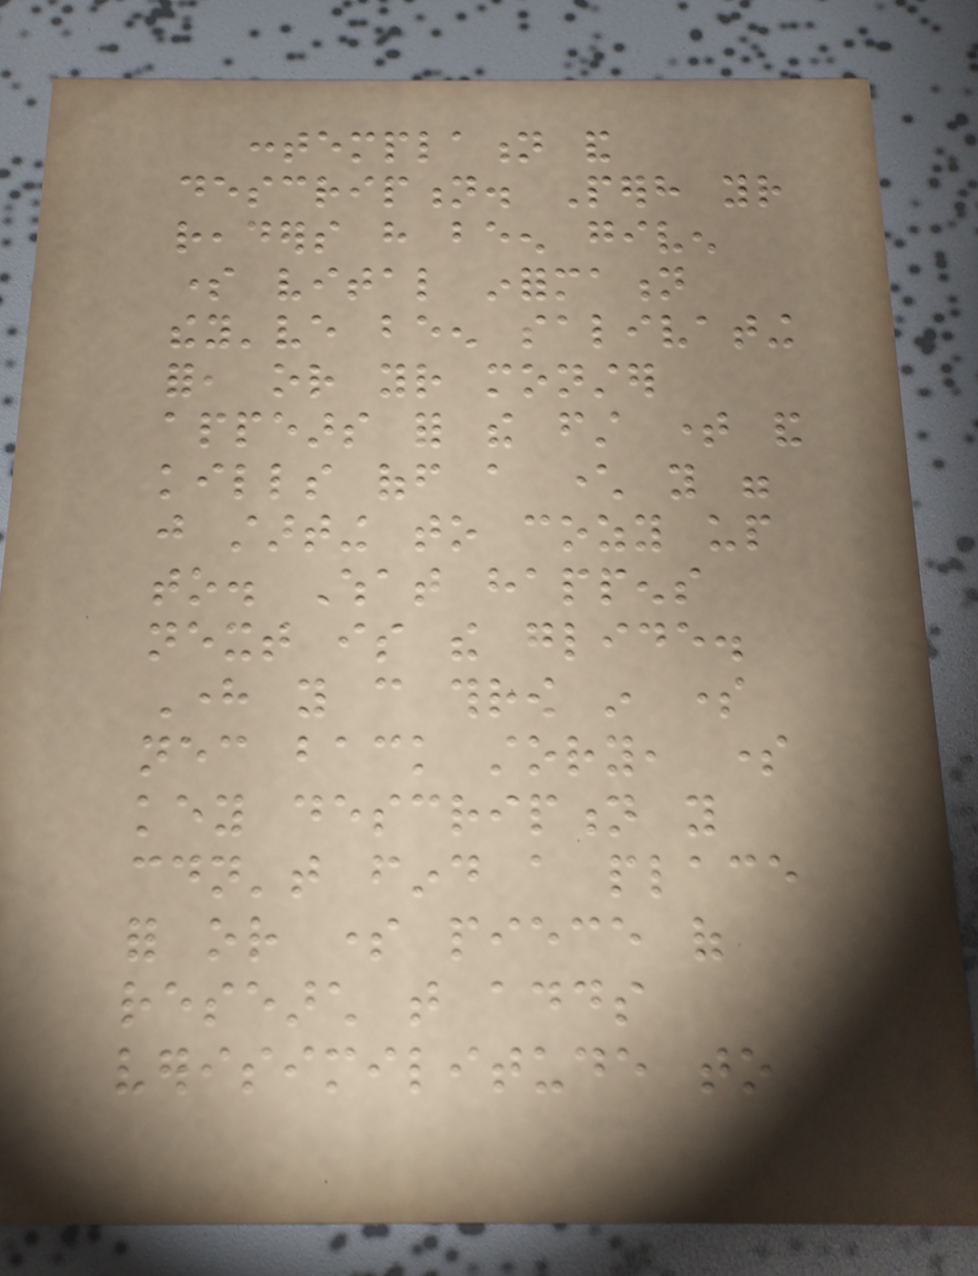contemplation and
description. Perhaps your
readers have been given
some vital information
they've been salivating
for, or your monster
appears for the first time and
kills off a character you were
just starting to cozy up
to. What happens
next is the glide.
Here you can throw in some
necessary back story, some
key description you
couldn't find a place
for or some piece of
research that adds
verisimilitude to
